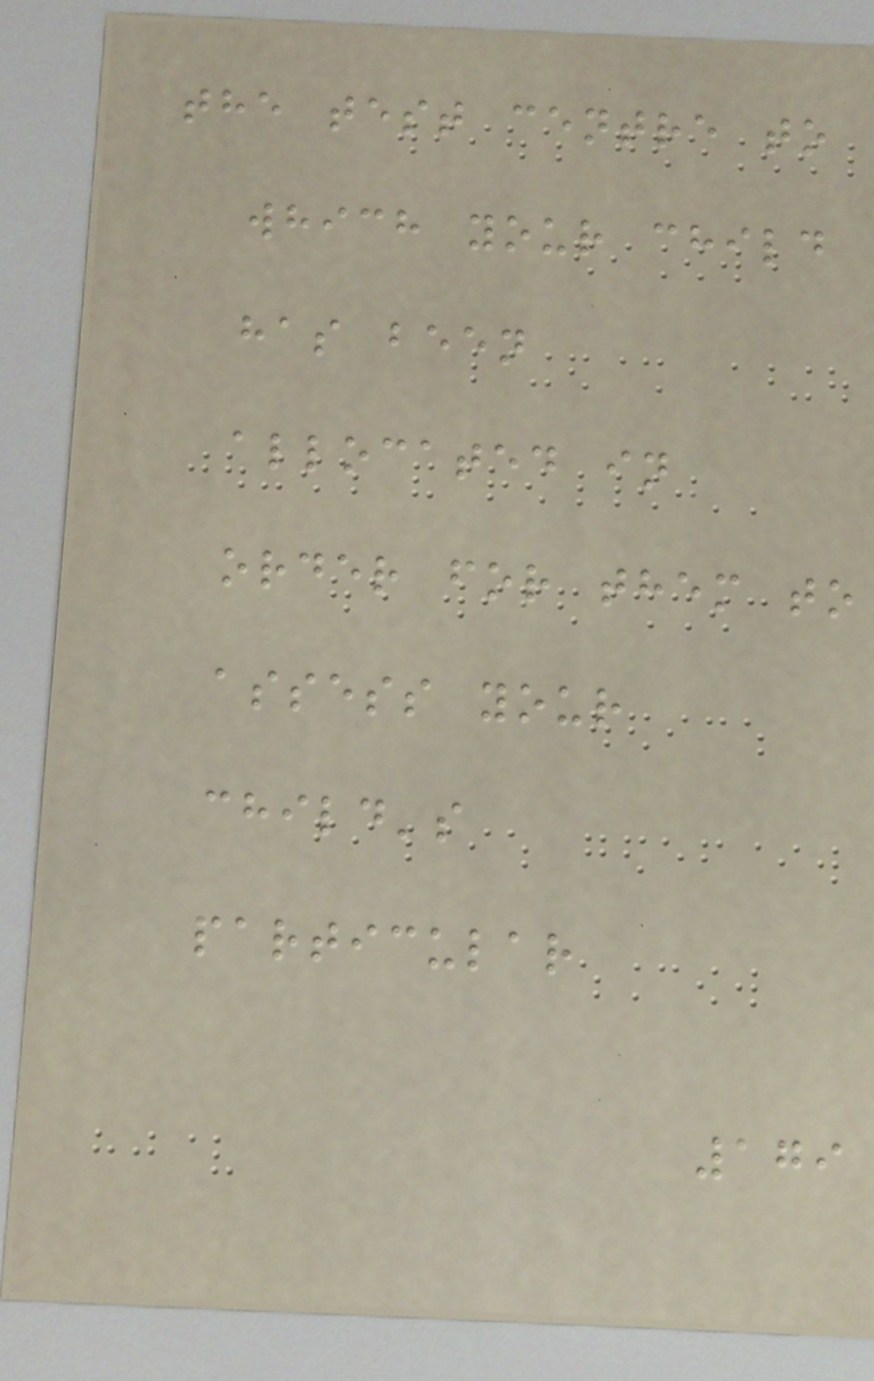the test centre to
which your child
has been
allocated in
order for them to
assess your
child's
particular
179
